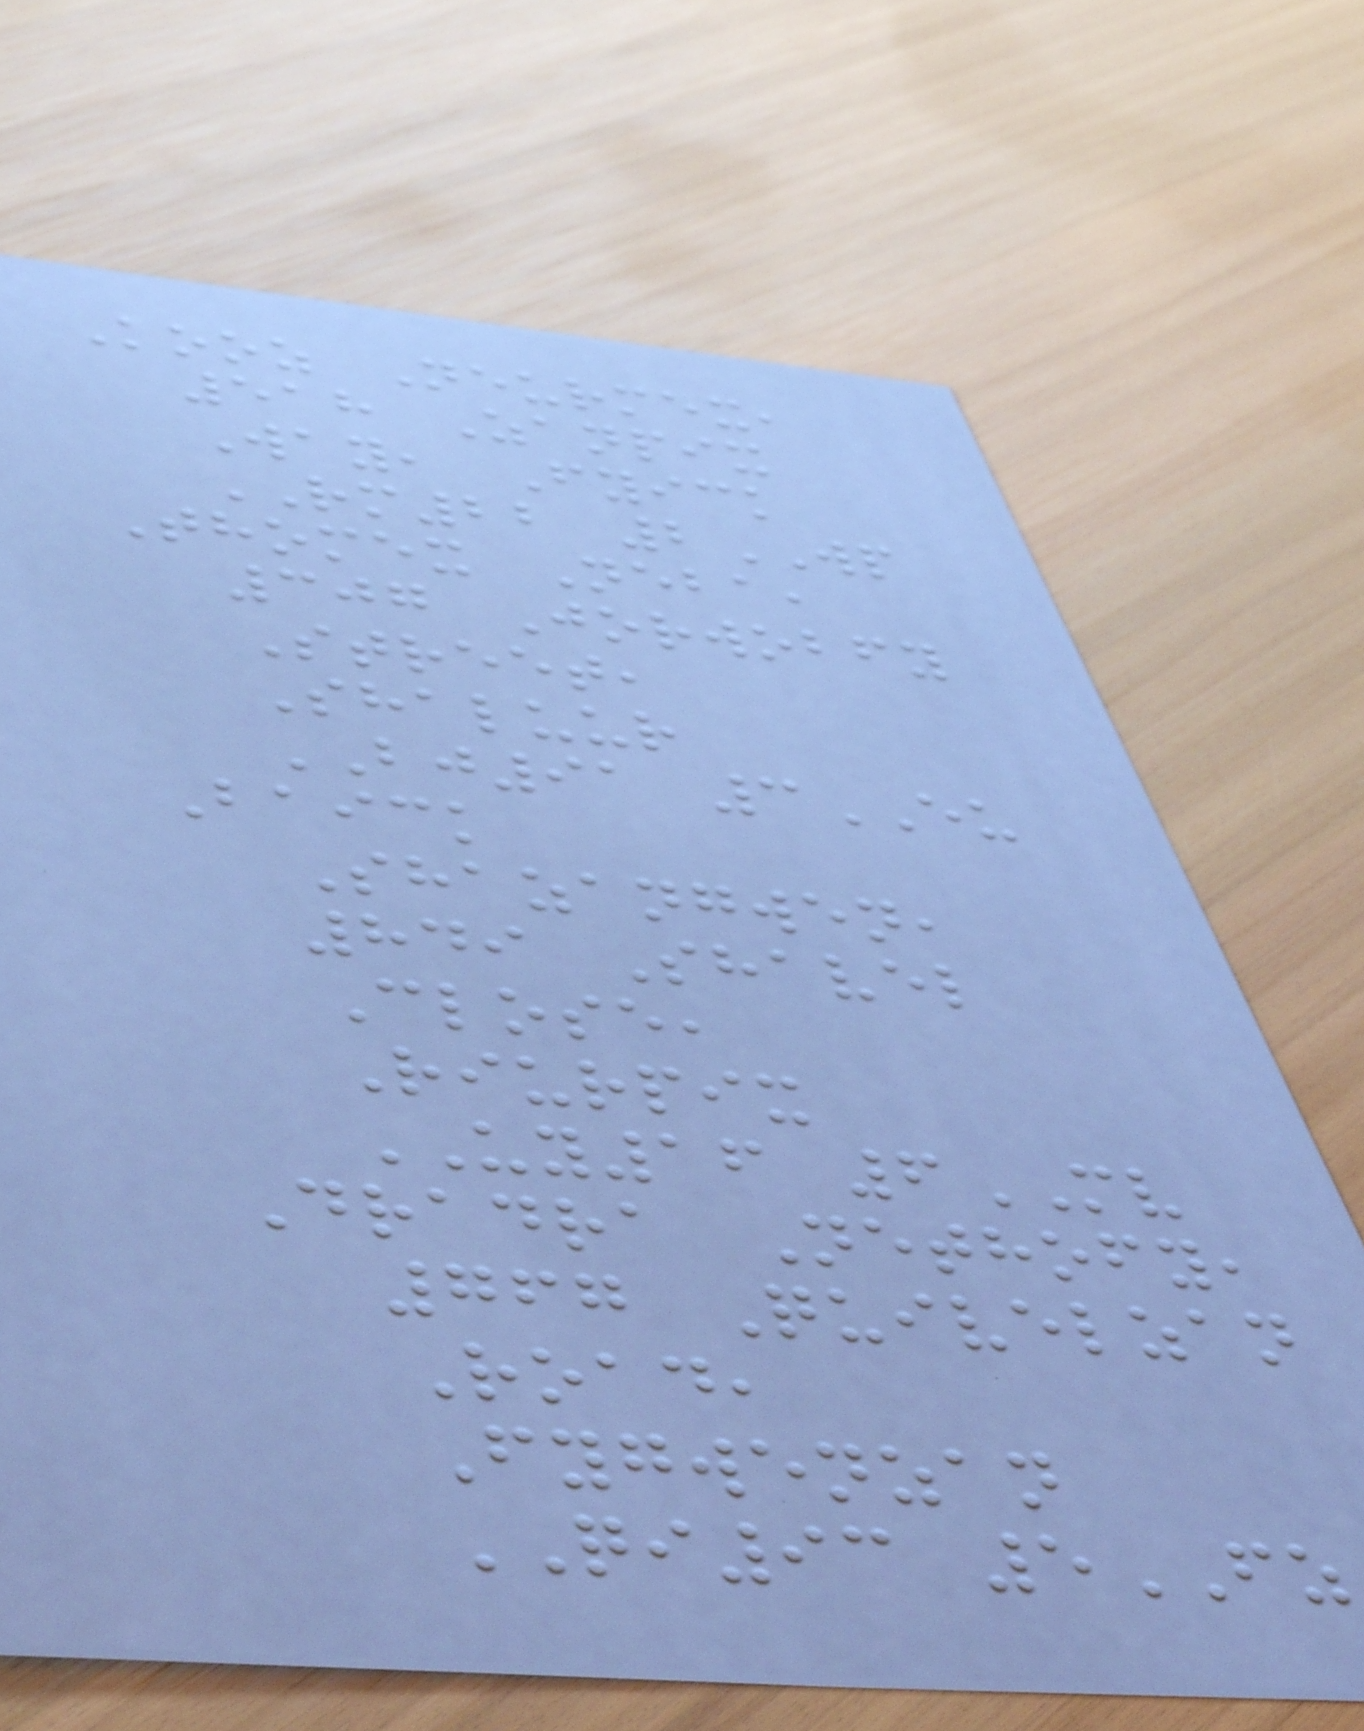Kooz Neurmex,
518 Zanpix
Way, Fyick
RM22 2WP
Thomex Neba,
307 Jorwobfy
Street,
Shaluur
BJ91 3EU
Baick
Shazangwen,
849 Shavel
Close,
Riurpix
UY16 6MV
Dradra Nethofy,
767 Quivelzan
Road,
Fygwenzan
QI93 5FZ
